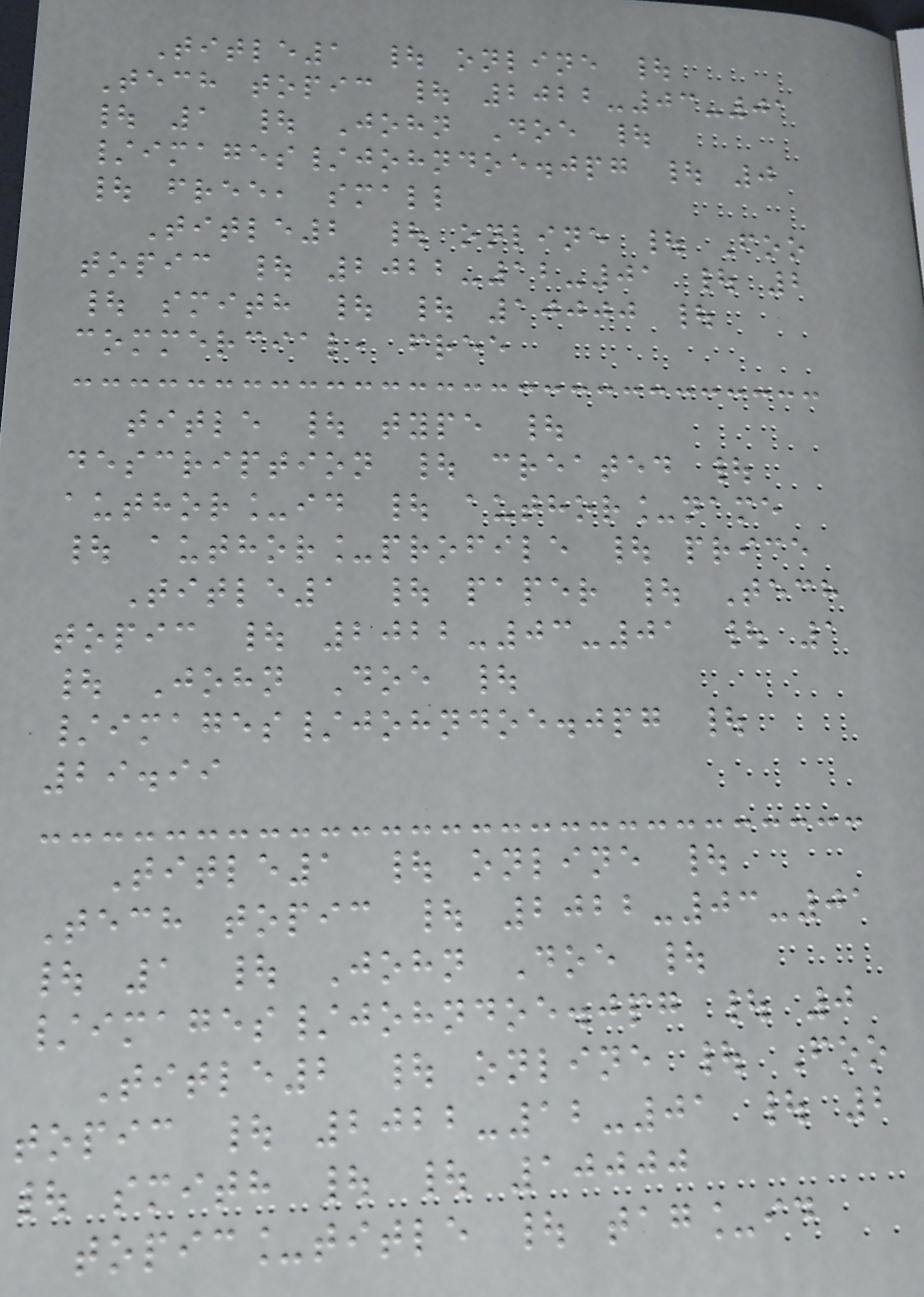Title1 | online |
Tech topic | 2022-03-01
| 1 | John Doe |
/images/johndoe.jpg | 0
| free, small
Title2 | online | Foo
topic | 2022-12-01 | 2
| smith | | 10000 |
commercial, free
title | type |
description | created |
author_id | author_name
| author_profile | price
Title1 | paper | Tech
topic | 2022-03-01 | 1
| John Doe |
/images/johndoe.jpg |
29.99
Title1 | online |
Tech topic | 2022-03-01
| 1 | John Doe |
/images/johndoe.jpg | 0
Title2 | online | Foo
topic | 2022-12-01 | 2
| smith | | 10000
topic_title | tag_id
